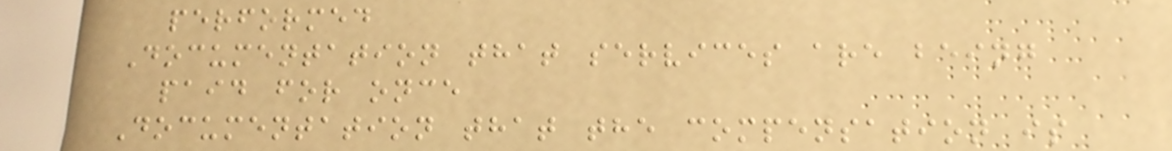performed
Documentation that services are being
paid for once
Documentation that the compensation is
